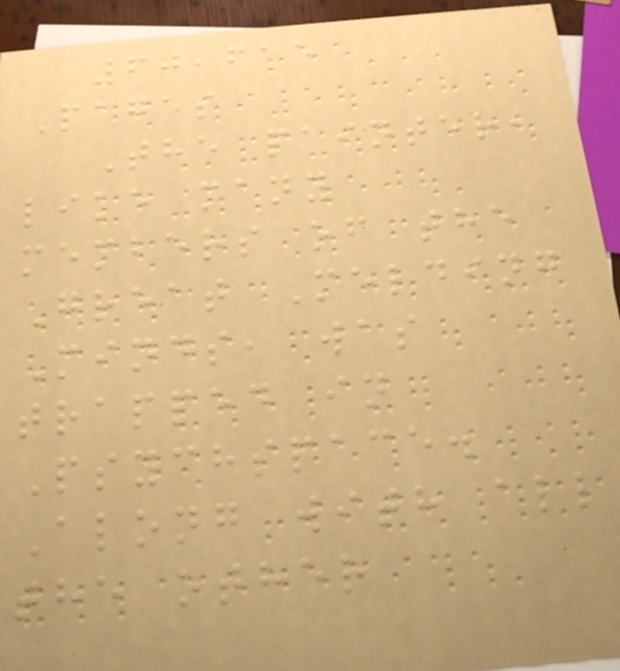60,615
Pages
The painter,
like many
members of the
Great Melding
Minds, was
trapped in
Psychspace.
Along with all
the other
